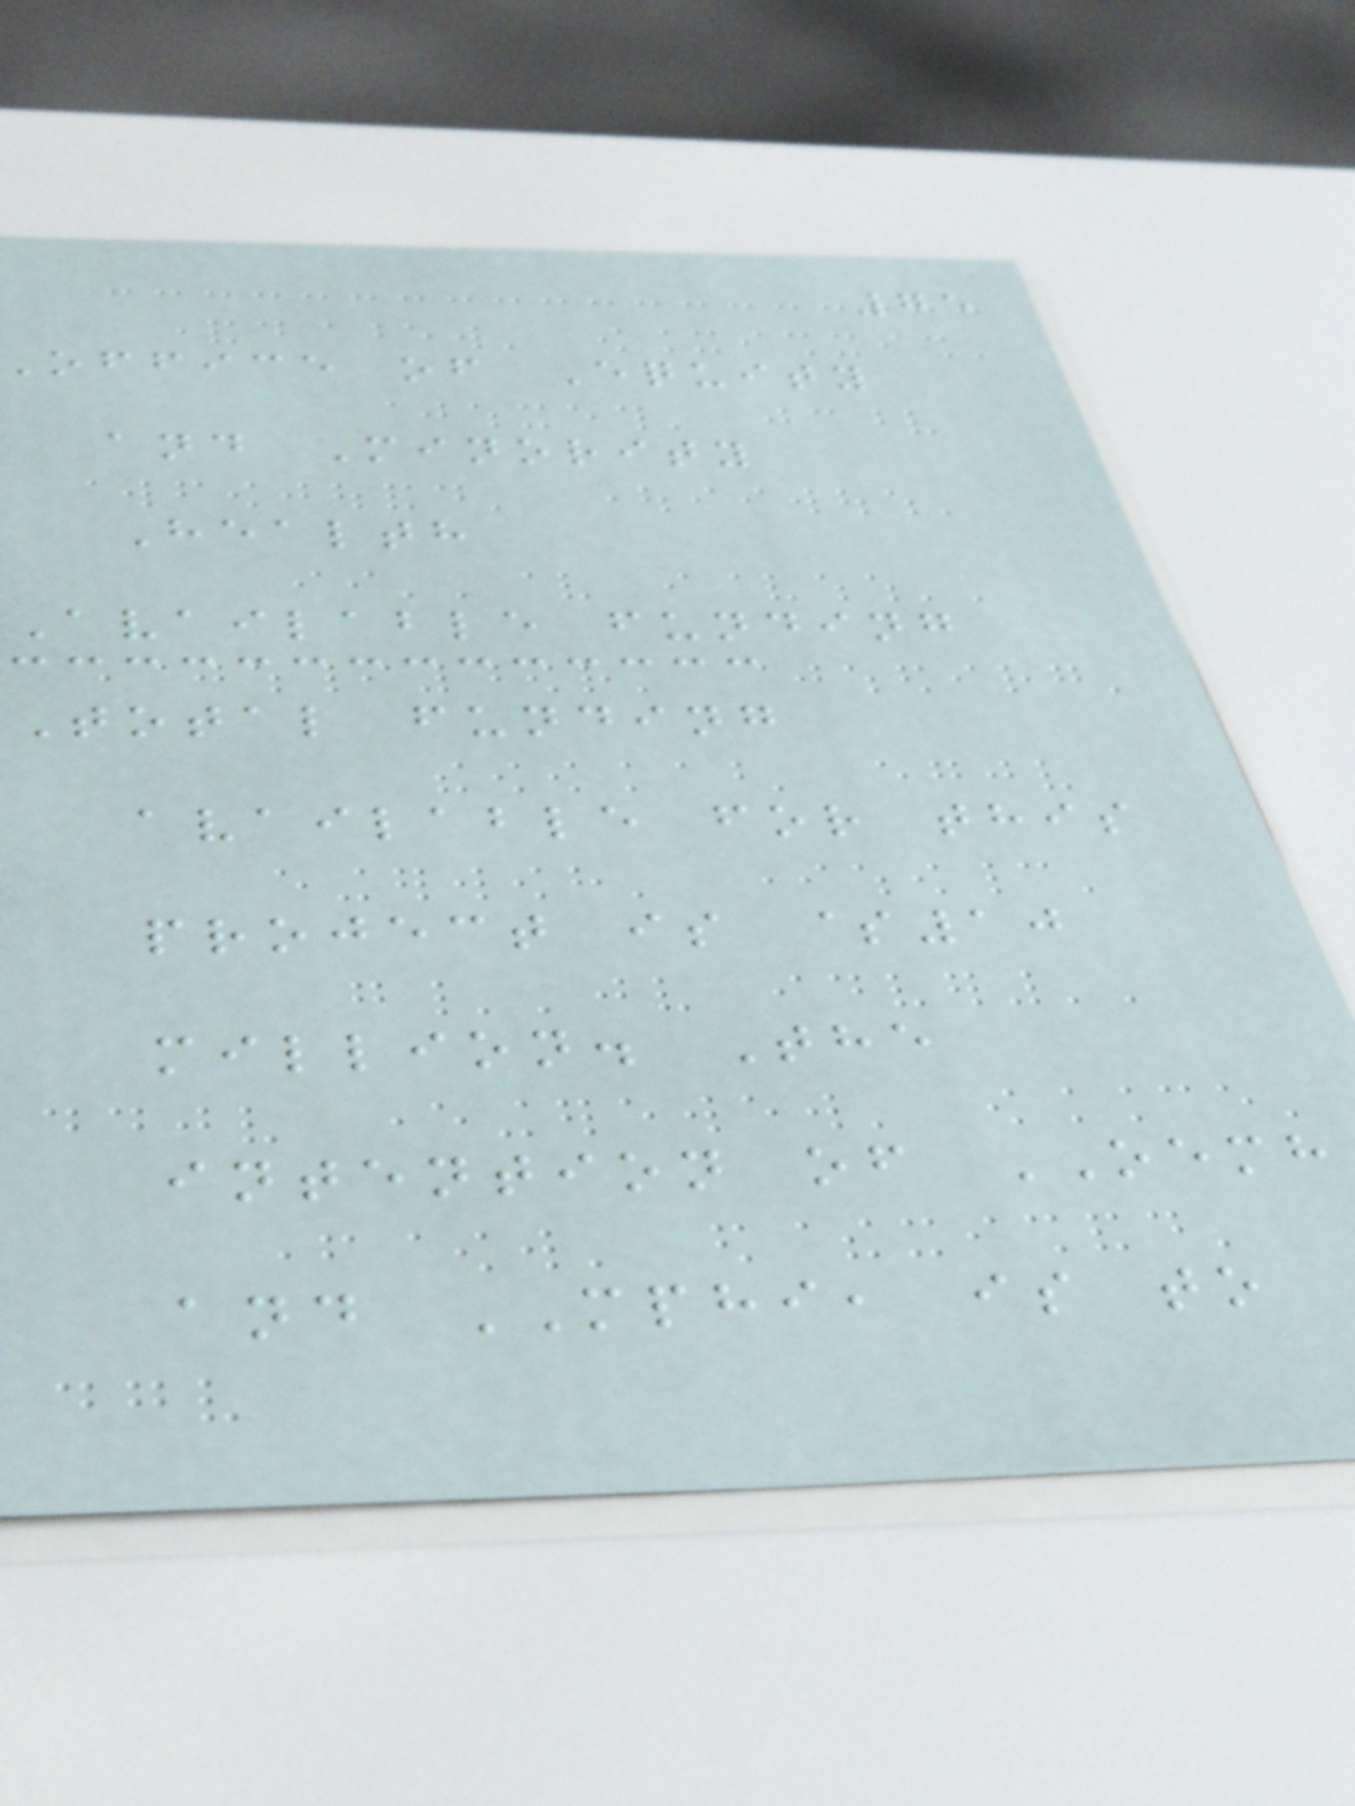75
office of Equity
and Minority
Health
Available funding
Total funding
available for this
project is $10
million. The
intention of OEMH
and MPHI, is to
